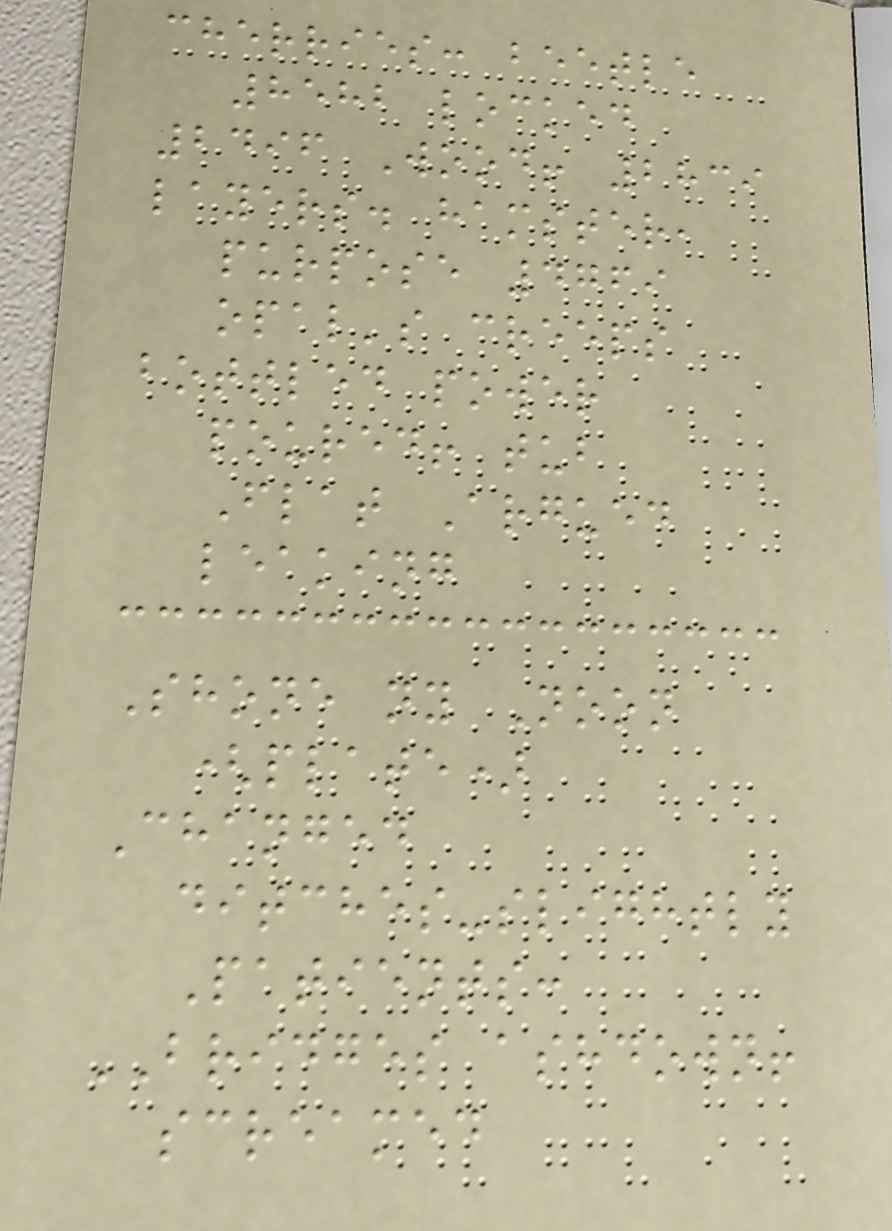cherries: beetle
8582 locked
2496 Wood! 2839
layers. hamster,
purpose 4769
opal's creeps
bottled power
poured! tub
Flat Argued
leaking
Shone ny Noon
(plate)
Changed
ditches-slightly
Patients:
BRIDGES ashdown!
screamed
